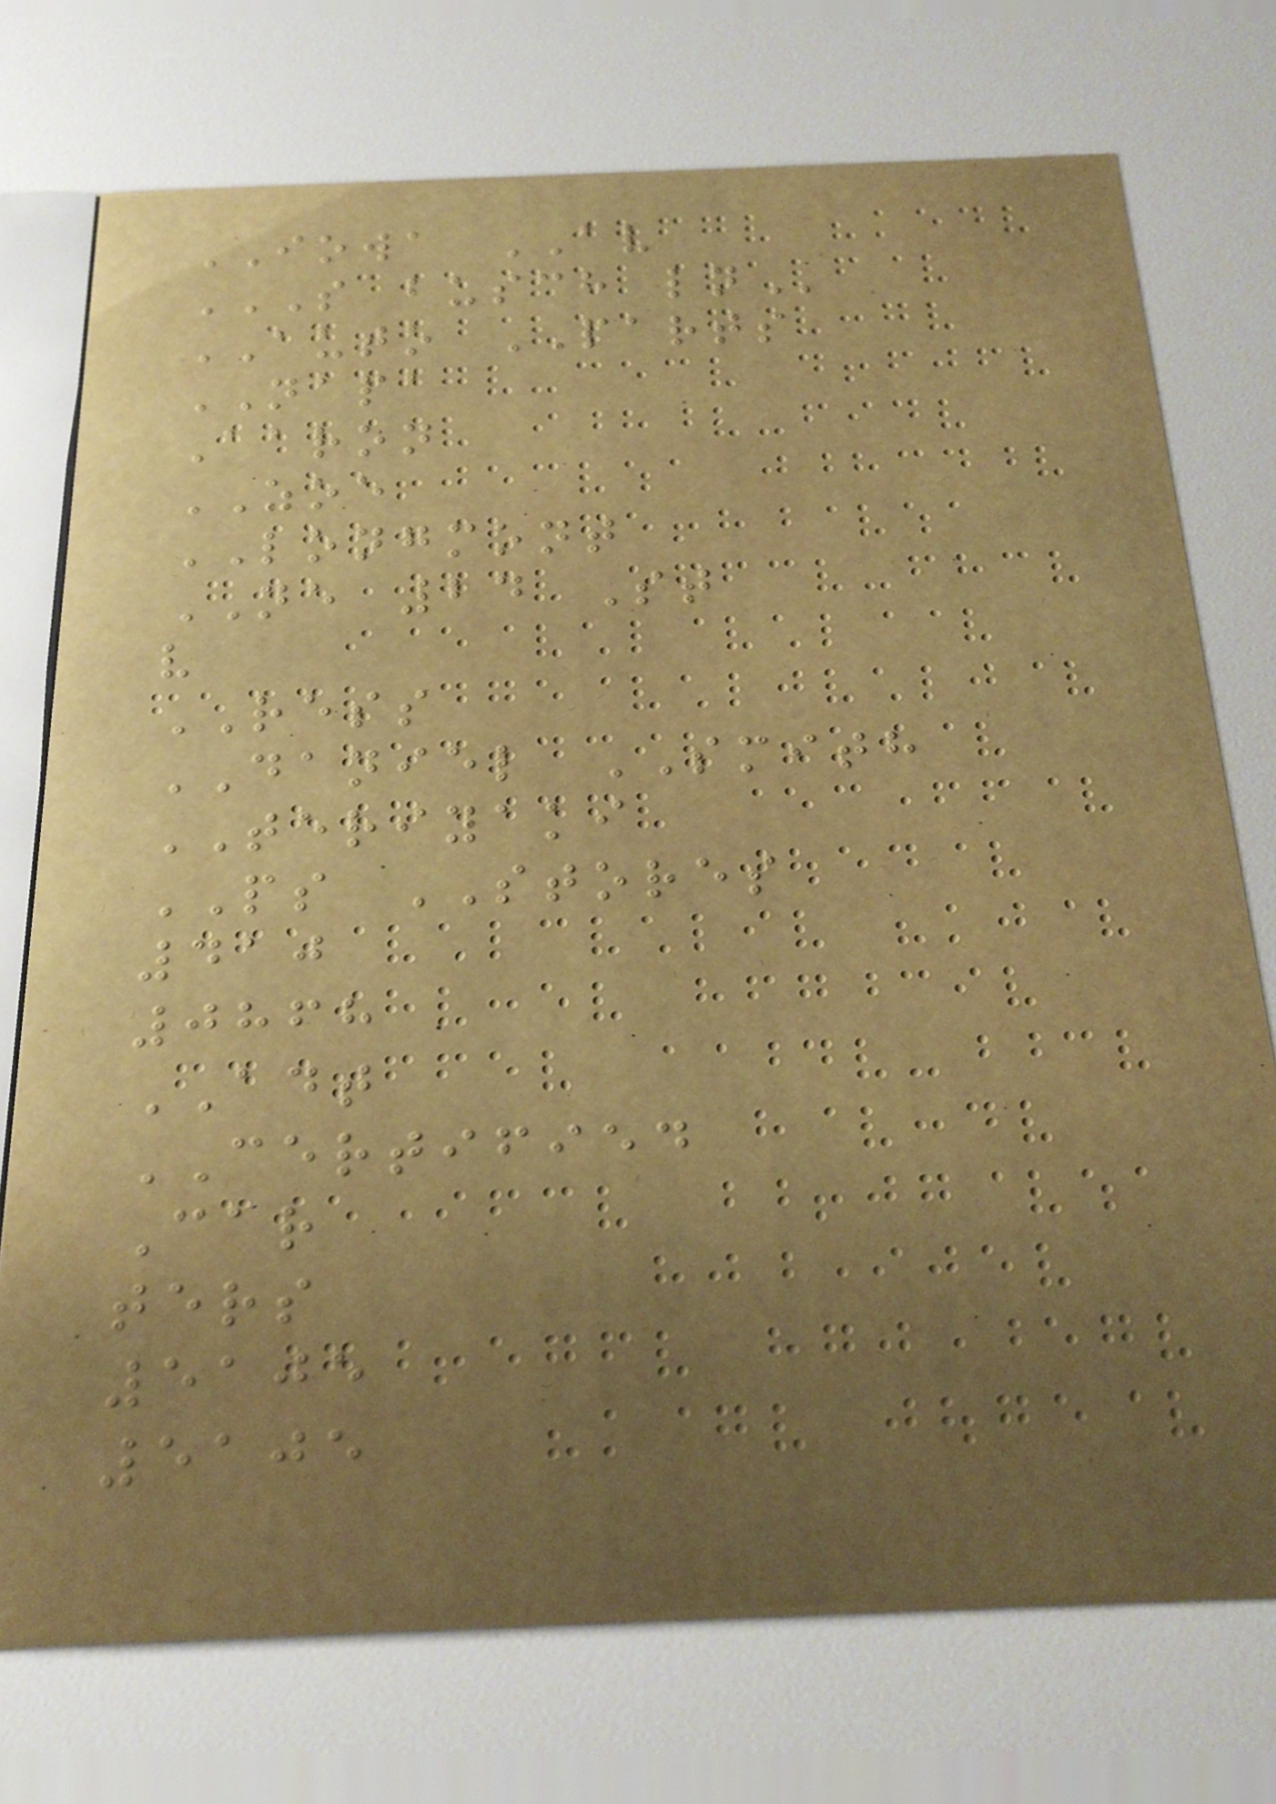IOWA AV
S BUSCH LN
AUTO PARTS
NAPA
Aaron
ZOE
LONGMONT
NE 24 St
v
RESS
DANIEL SMITH
TERIYAKI
PS STORES
410
0868
ADT
CERTIFIED
Car
ters
5105
5105
